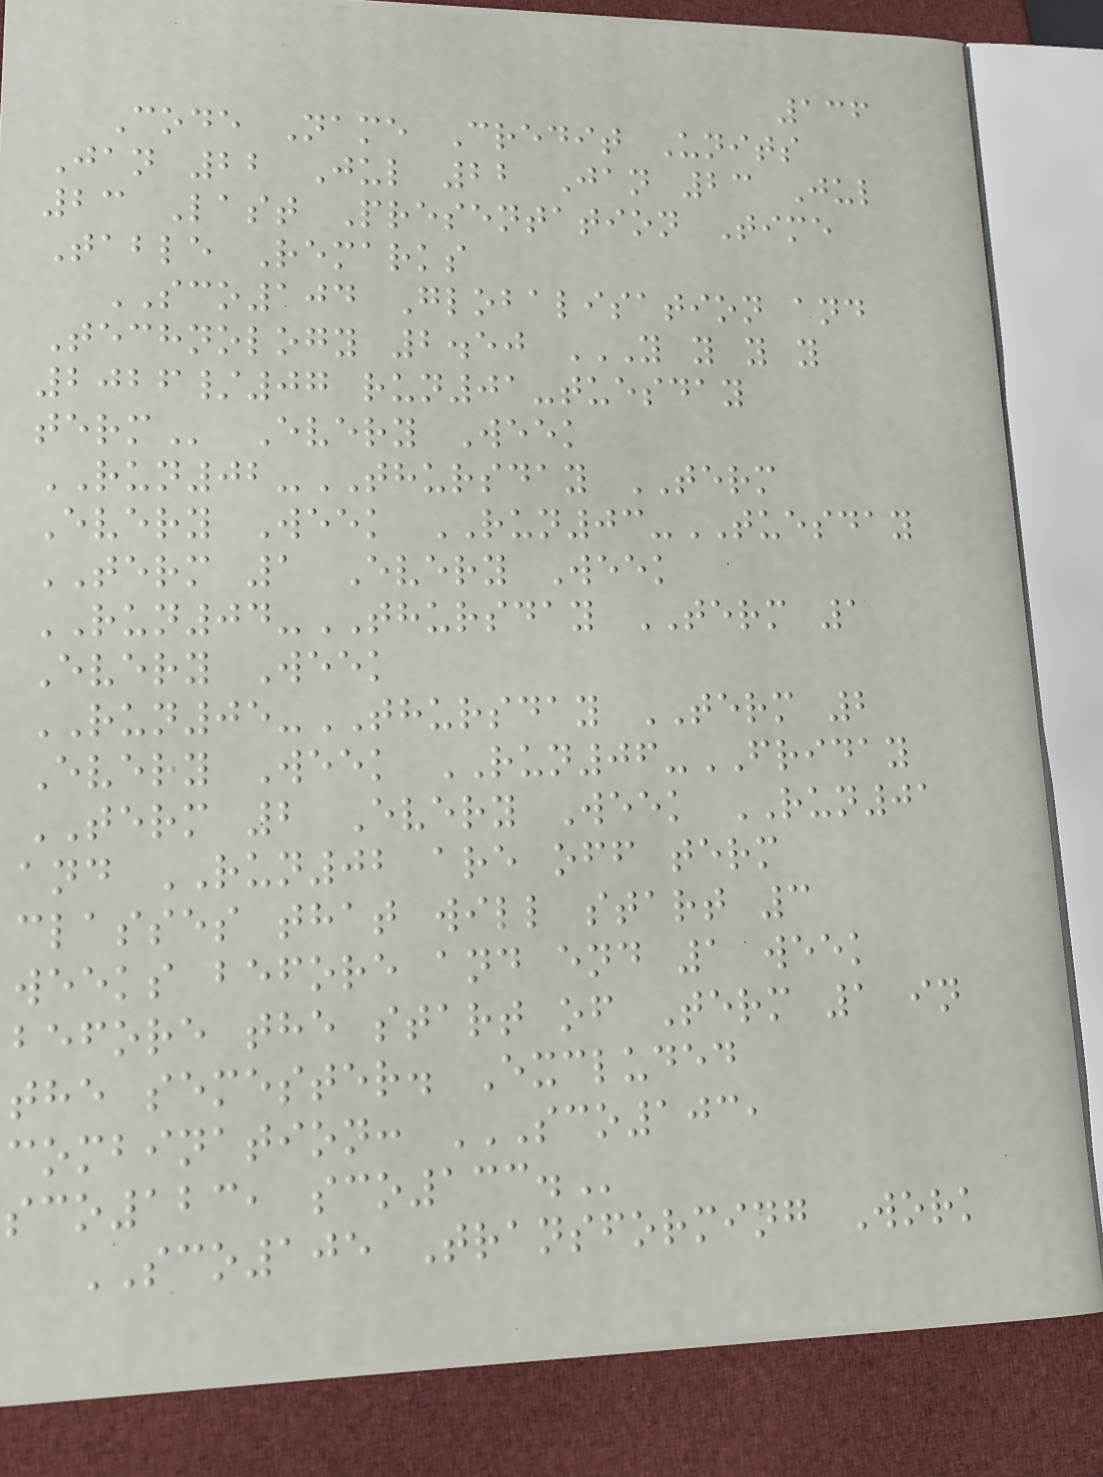136
Code Name Credit Units
Jan 22 Jul 22 Jan 23 Jul
23 Last Presentation Time
Table Remarks
SCO104 Globalisation and
Technology 2.50 Y Y Y Y
2026/07 RUN01-TUESDAY
TERM Every Week
RUN02-THURSDAY TERM
Every Week RUN03-TUESDAY
TERM 1 Every Week
RUN04-THURSDAY TERM 1
Every Week
RUN05-THURSDAY TERM 2
Every Week RUN06-FRIDAY
TERM 2 Every Week RUN01
and RUN02 are off term
classes that will start 3
weeks before and end 1 week
before the start of Term 1 in
the semester. Excluded
combination: SCO103,
SCO123, SCO133.
SCO105 Transforming Work
